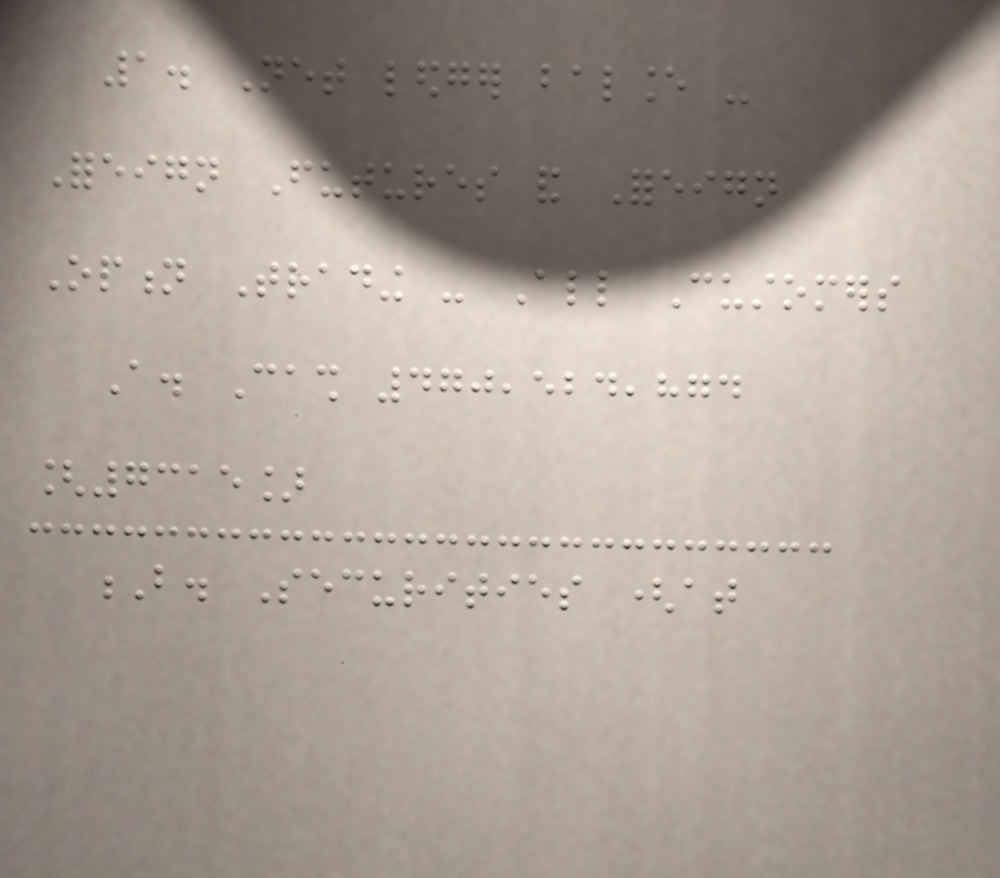1. Net ledger balance -
Foreign Futures and Foreign
Option Trading - All Customers
A. Cash 470,524,874
[7315]
B. Securities (at
